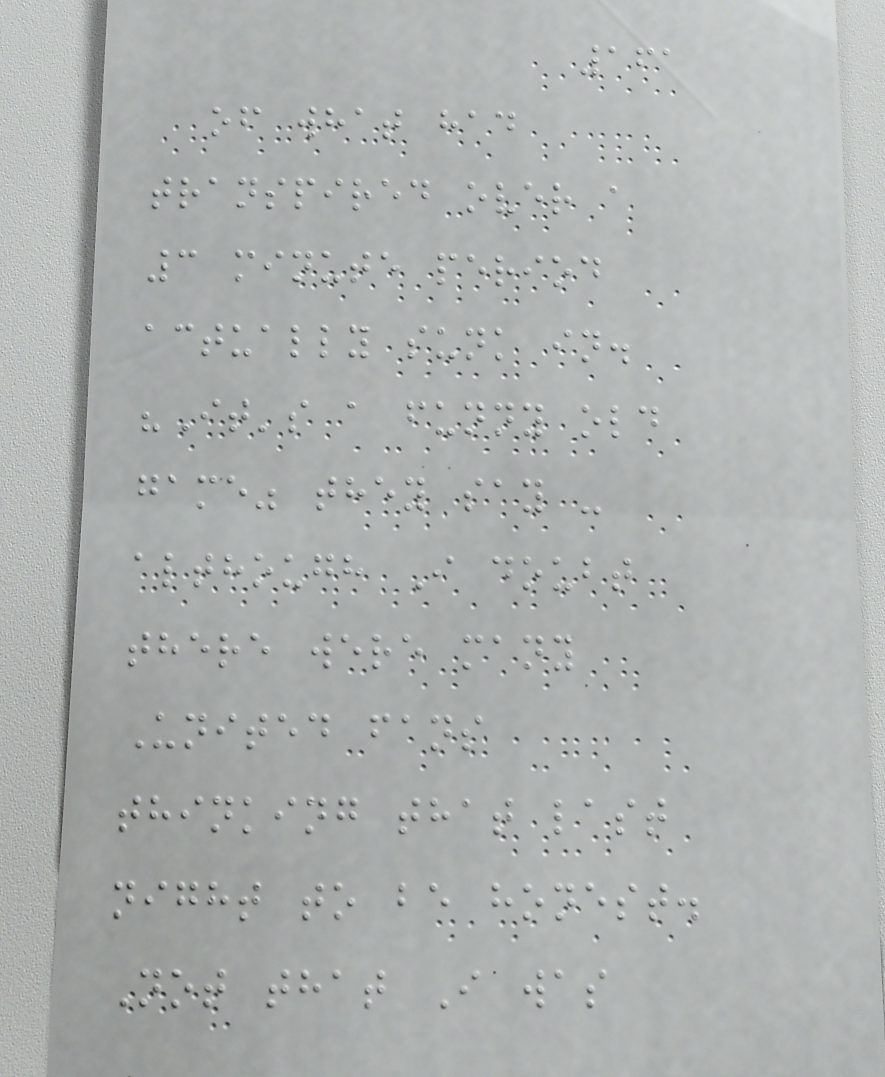161
of what had
transpired over a
3 minute period
actually sunk in.
"It's a funny old
game" they say -
although I doubt
there were many
United fans
thinking that last
night to be honest.
Not that I was
